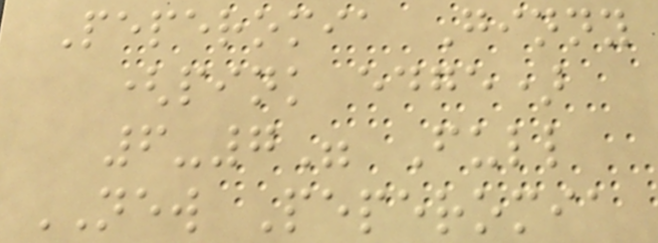Peperomia Ginny
(pink edge)
6-7" Full
NEW Peperomia
